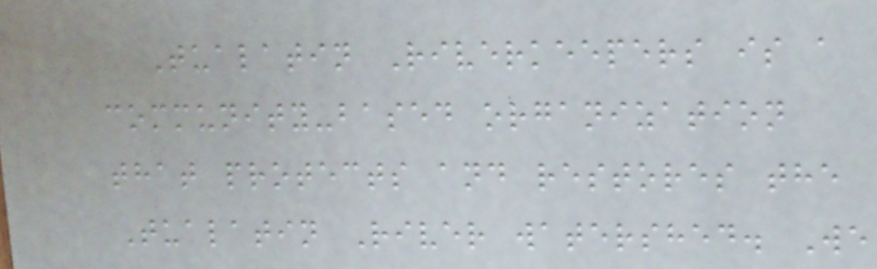Tualatin Riverkeepers is a
community-based organization
that protects and restores the
Tualatin River watershed. We
